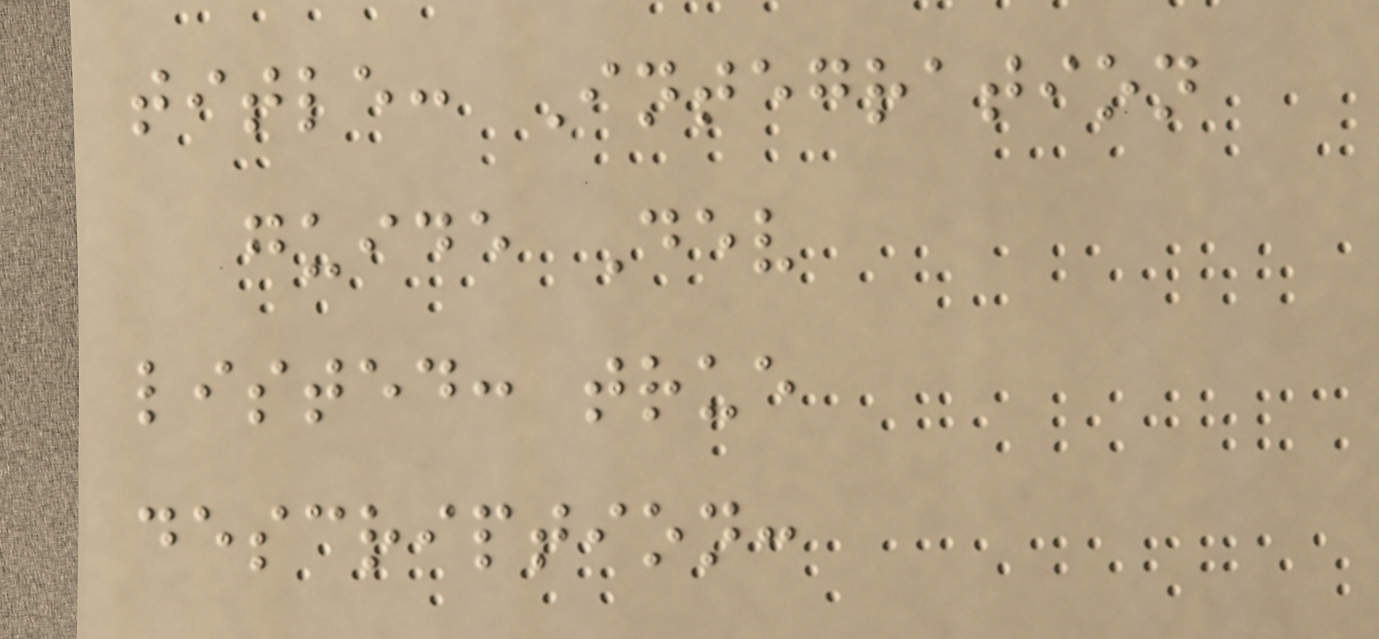title: Integration
guide Dev
listed: true
description:
